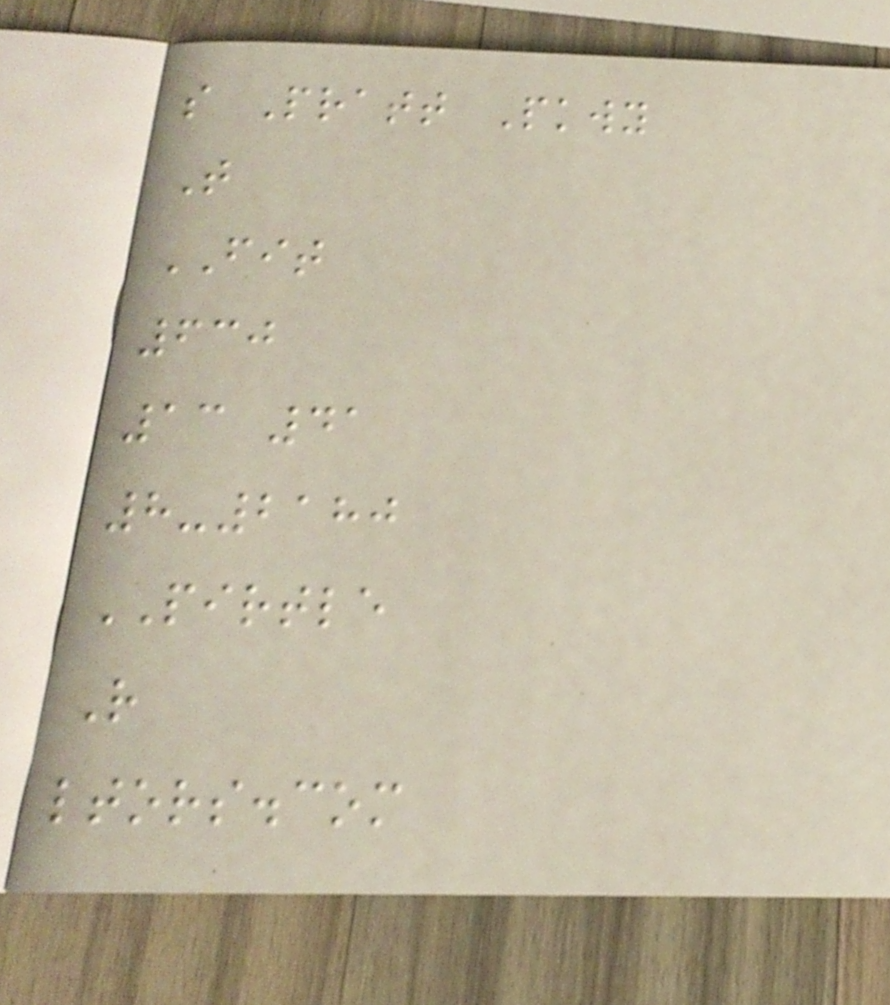s Pratt Pkwy
T
FIT
630
13 41
8-2180
PIRTLE
R
ltors.com
